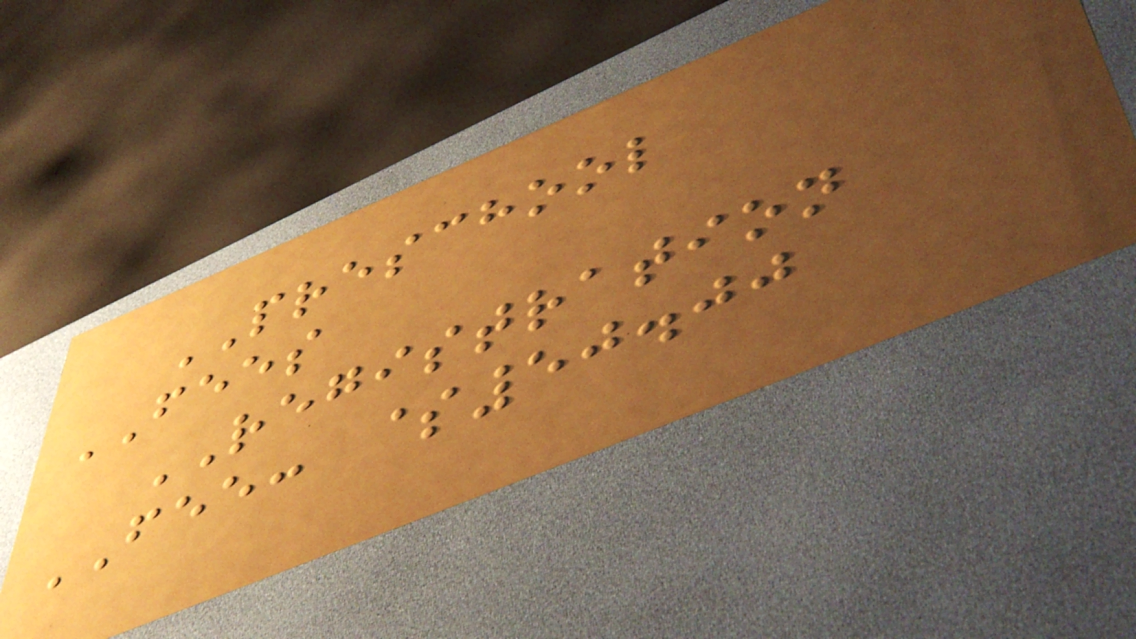PRESCHOOL
FEES
REGISTRATION
FEE: $50.00
